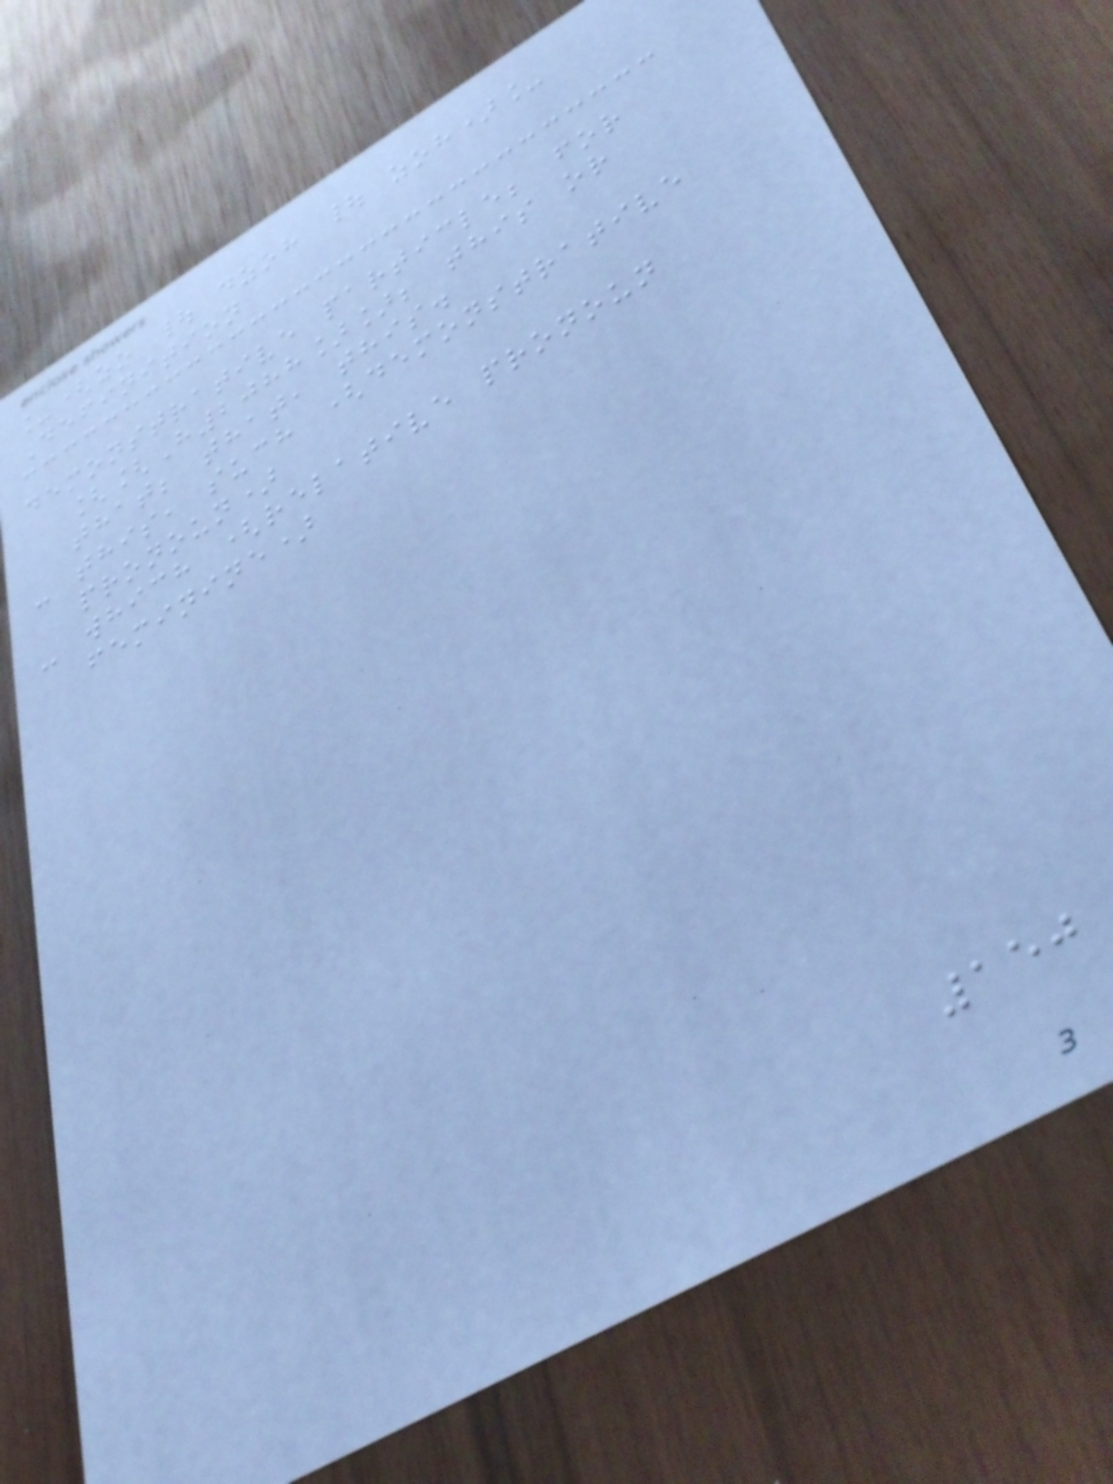_(zo | dzoh | zoh)_
Definition
demonstrative particle; for
[[H2088]]; this or
that; that, this.
- this, such (demonstrative
pronoun)
- which (relative pronoun
feminine)
150
